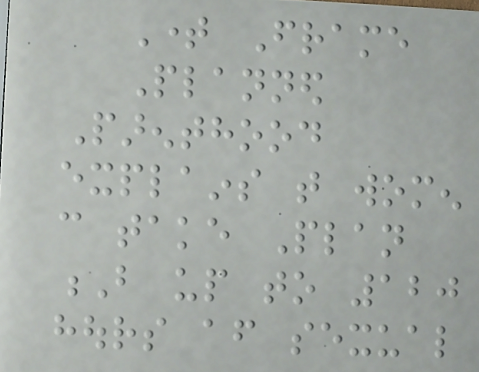Time Frame
Planned
Parenthood
explains that women
can take Plan
B up to 120
hours after sexual
